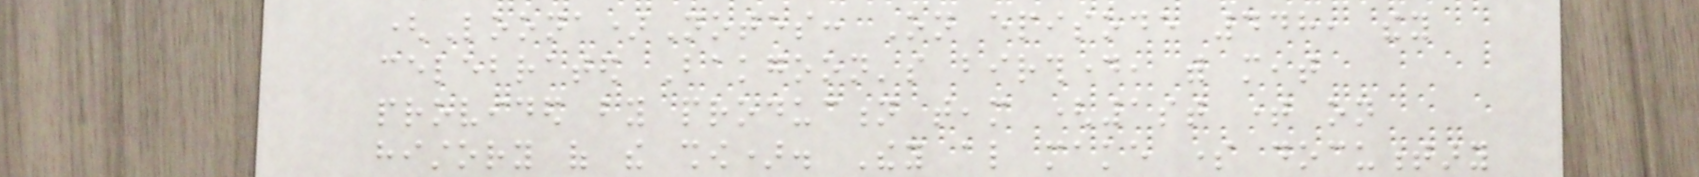(Loona)Notes: On episode 448, they
celebrated Bakgoon's birthday, with meat
provided by production team (1st time on
history of the show). They also make some documentary
